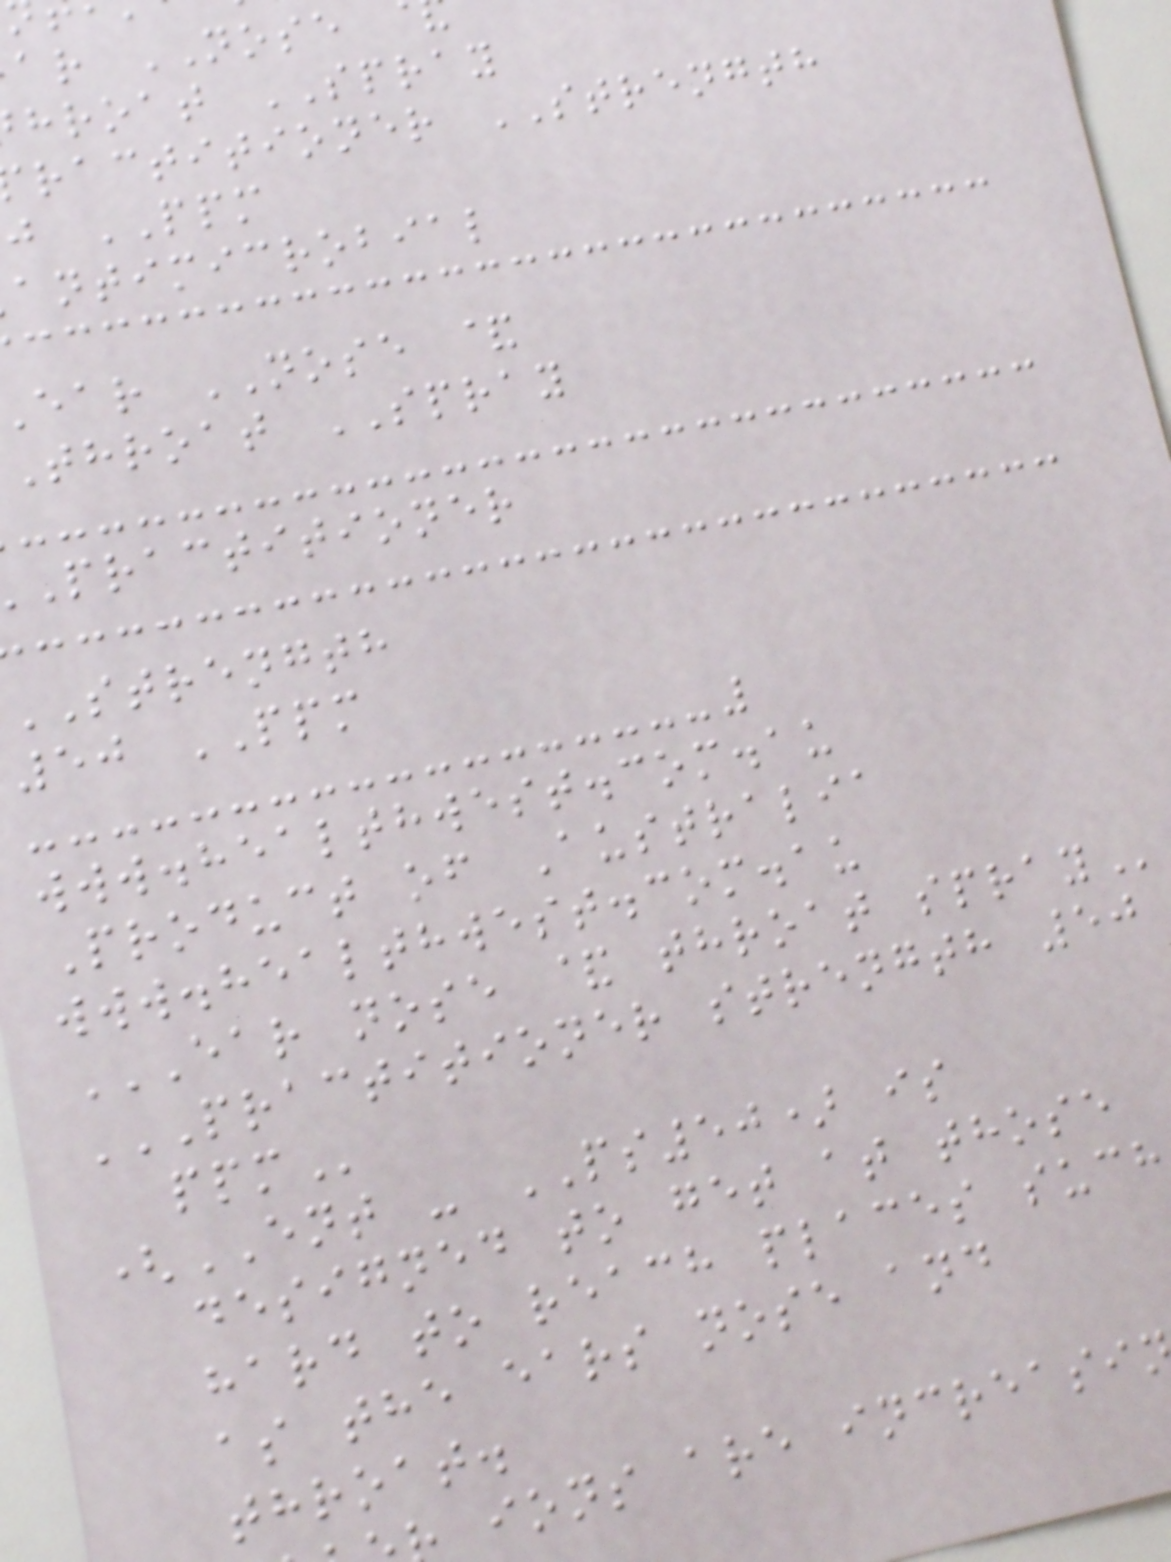ar NOSE
hroat SPRAY
ractitioner STRENGTH
j PPM
antimicrobial
ear NOSE &
throat SPRAY
practitioner
STRENGTH
50 PPM
www.healthwest.com.au
Product of Australia
www.healthwest.com.au
EAR NOSE & THROAT SPRAY
PRACTITIONER STRENGTH 50
(ENT - PS50) is
designed to get at those
hard to reach places such
as the ears nose and
throat.
ions are increasi
